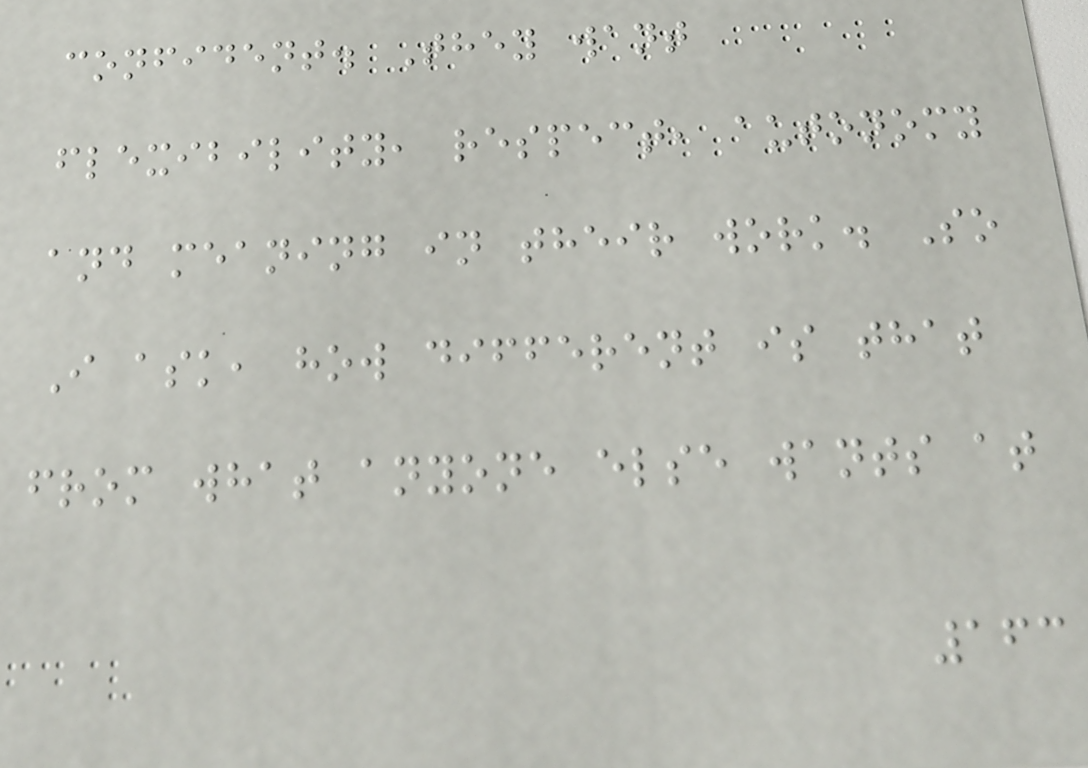confident. They want
flexibility, respect, autonomy
and meaning in their work. So
I ask, how different is that
from what anyone else wants at
163
